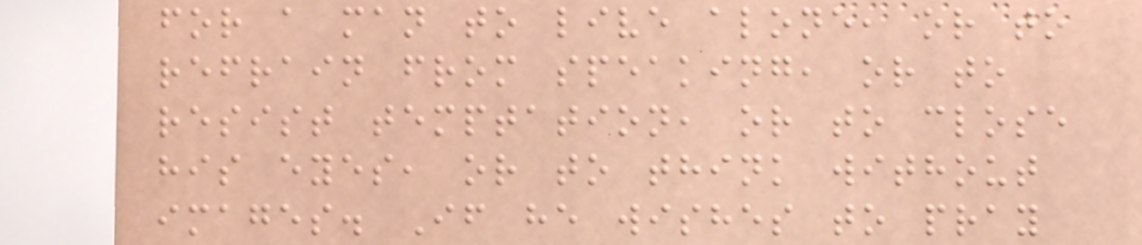for a man to live alone, or to
refrain from speaking, or to
resist temptation, or to close
his eyes, or to think without
images. If he wishes to pray
